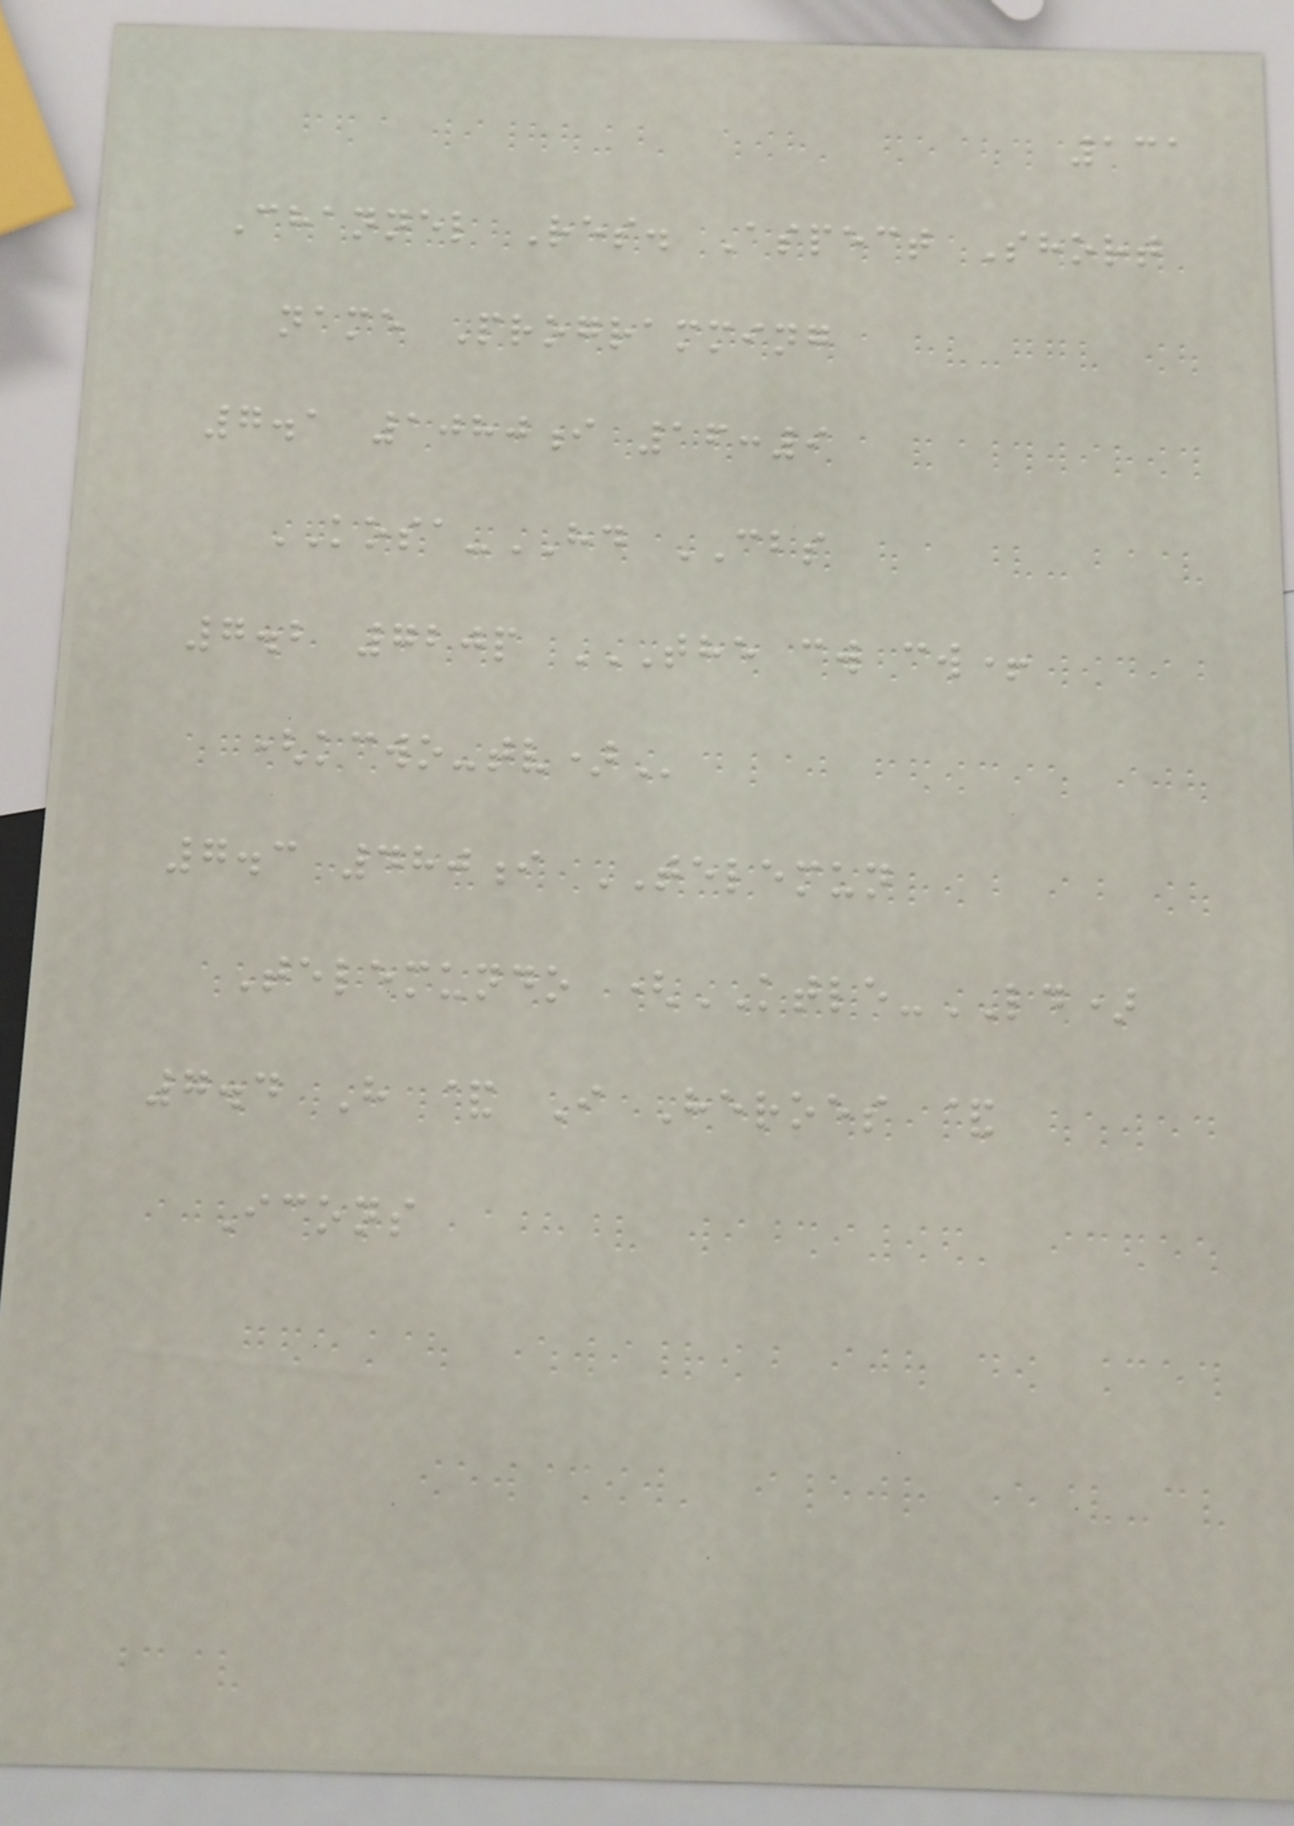131
Channel Res. Aspect Short
name Programming
7.1 1080i 16:9
KOSA-HD CBS
7.2 720p THE CW CW+
(KCWO-TV)
7.3 480i TELEMUN
Telemundo (KTLE-LD)
7.4 H & I Heroes &
Icons
